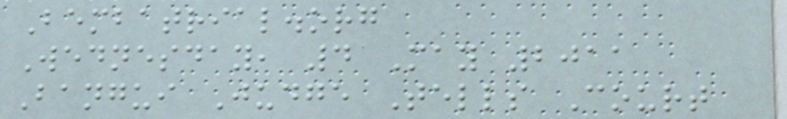Bembatrial.org
Wednesday, 4 May 2011
Bangui Judge Tells Court
